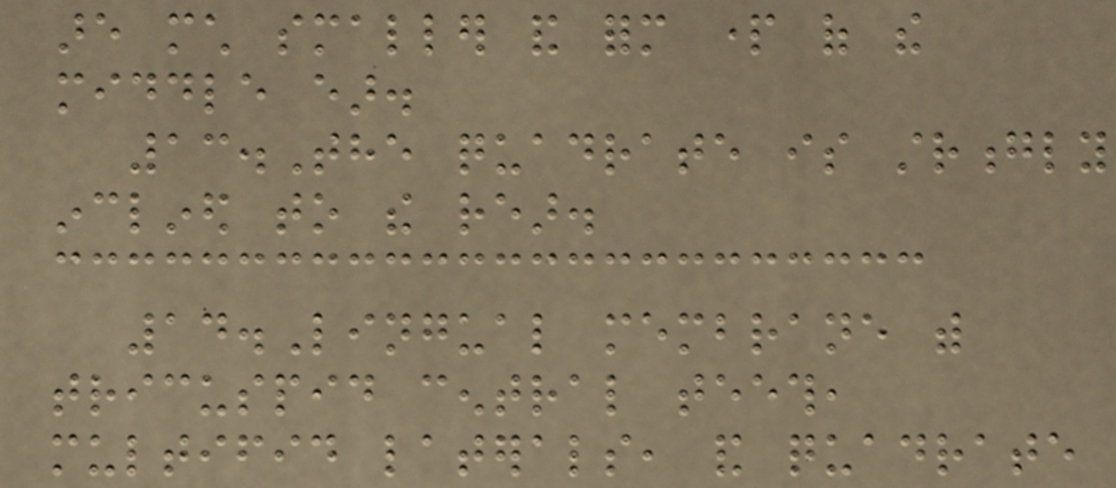are much smaller and form part of the
middle ear.
13.The quadrate is strongly
inclined to the rear.
14.Lingual membrane with
tricuspid central teeth,
multifid laterals, and quadrate
